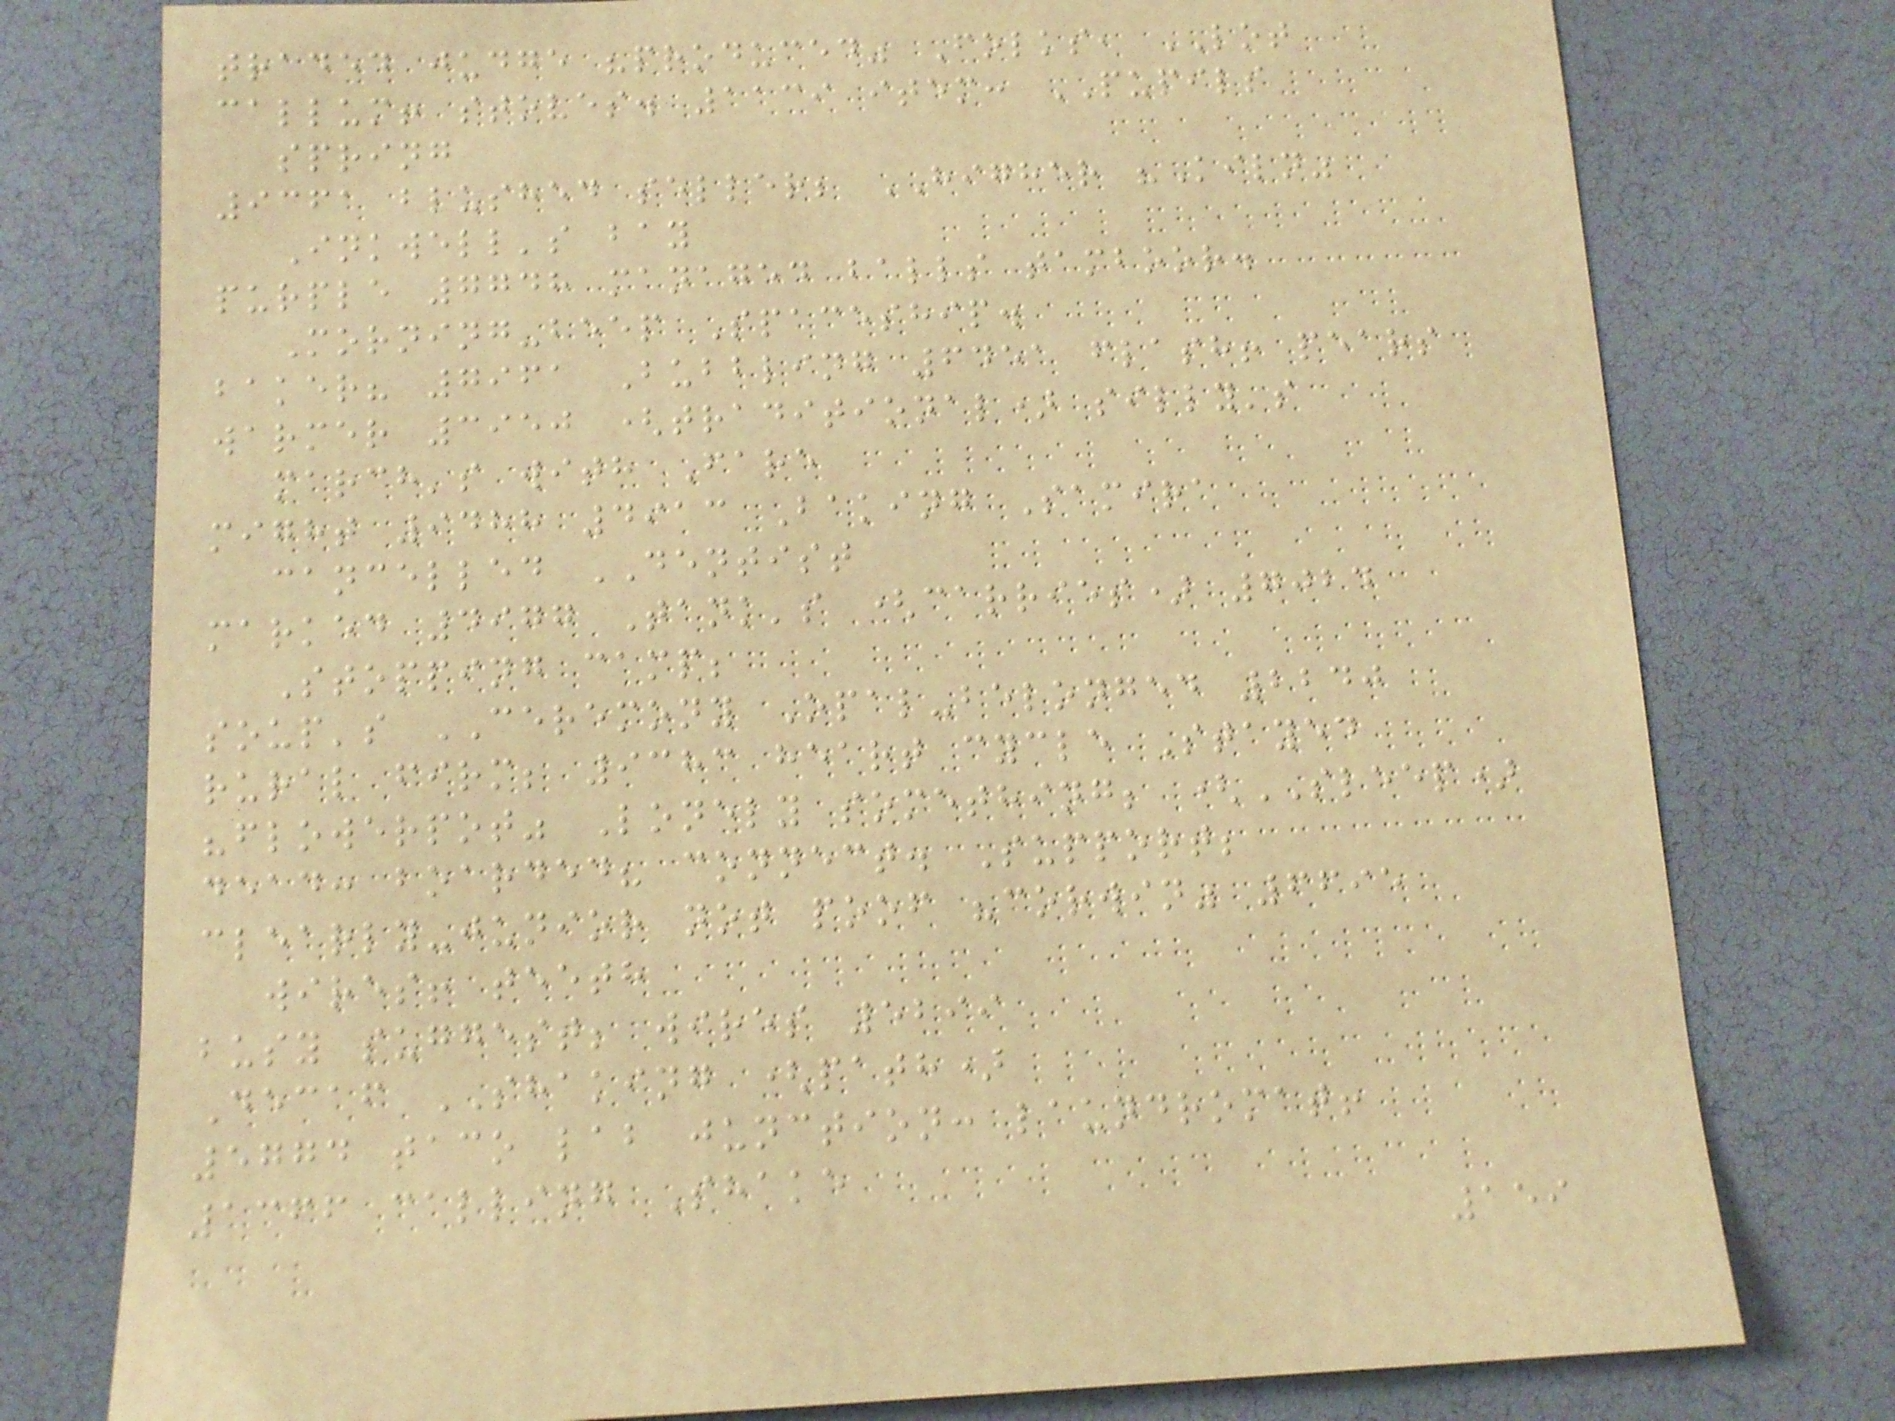traded judge "produced" Folks, LOT
callum! stoves. 1139 item: PUPILS
spring
9361 blushed seller; HIGHER "Kiln"
Inkwell's bay
purple 7748 managed balls tamboor.
Morning-beep Spaceship.
baker? 7961 Bubbling 6451 flash! pears
warmer 3950 (traditional) silly's
march's with Fare
might 9488 4913 Baking Samira
cancelled DENTIST
marked 4977 Tank's (carries) 7024
Stopping camp;
soup's CEREMONY Opal-belonged 2240
rural firm; 9383 heart cycle Stayed
"flowerpot" Lonely something; (SLEEP)
dead: boarded? connect. Support;
clearly-junior not poof "corwin" 6695
wires! teeth
busy suggest; wires 5299
Decaf SHAKING (path)
5774 taco lab junction: laundromat!
1366 calling Shake
159
